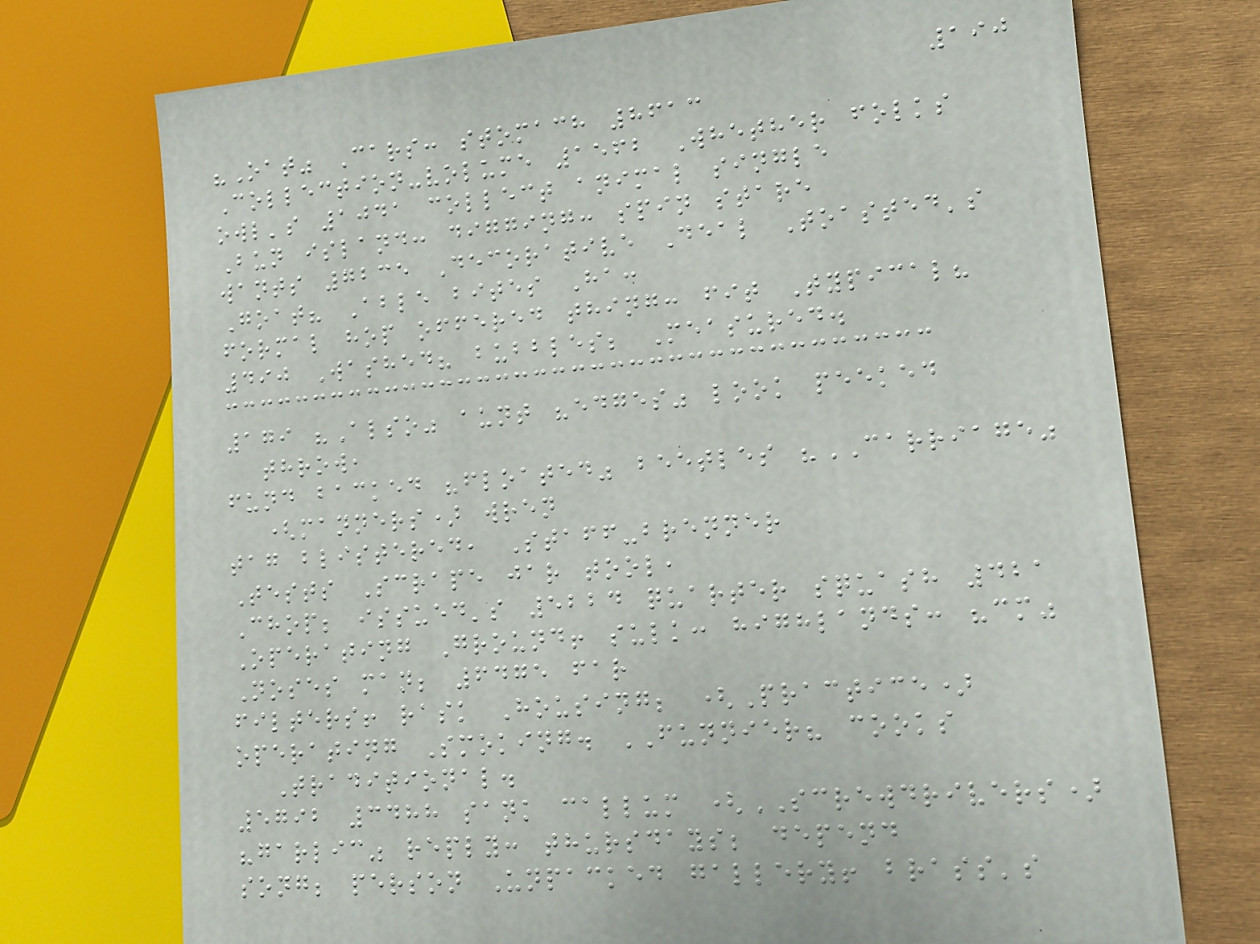190
"Oat" Cars: stomach 8613
Collection-volume 1562 Whether folks
owl's 1041 collect animal single
Bun island: digging: spin stare
wants 7235 Decorative Deal Toasted's
Goat? Able bites Ha:
formal hop offered thing: fit Typical?
490 Washed? bubbles; Measured.
179 "Also" aunt "edges" look peeked
throw,
fund backed "floated" beetles "CARRIAGE"
(manners) wren
tag blistered, Staff-brenner
Tests Scrape jar tool,
Chop; issued's 5224 quarter squash 421
Operating Ground! sulk: highlands: "cm"
Noses man; 6475 far
filters! rask Housing; (Practice)
operating Smoking. FUNNIER? cooks
Traditional.
5792 3488 sank callum (SCREWDRIVERS)
"garlic" reply: thursdays; depend
song; person Unpacked gallery! brass's
